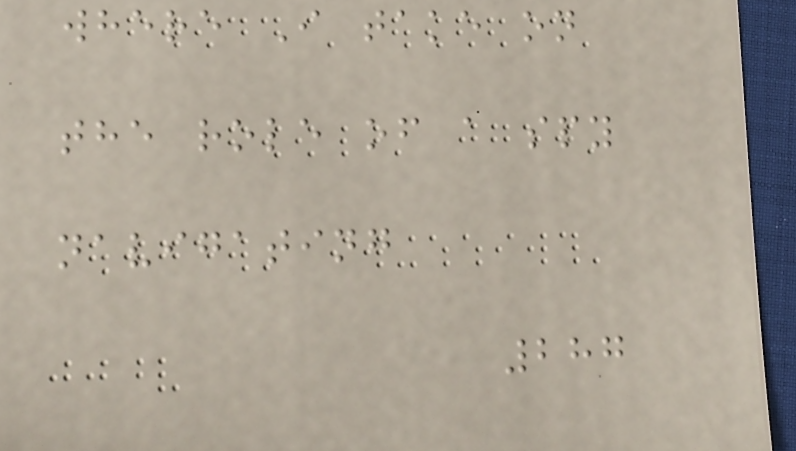where I take on
the role of a spy
navigating
287
